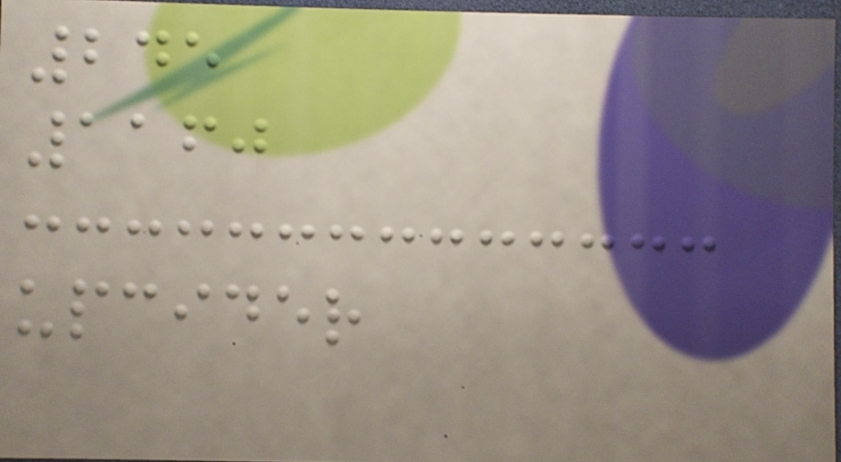245
1160
upcider
